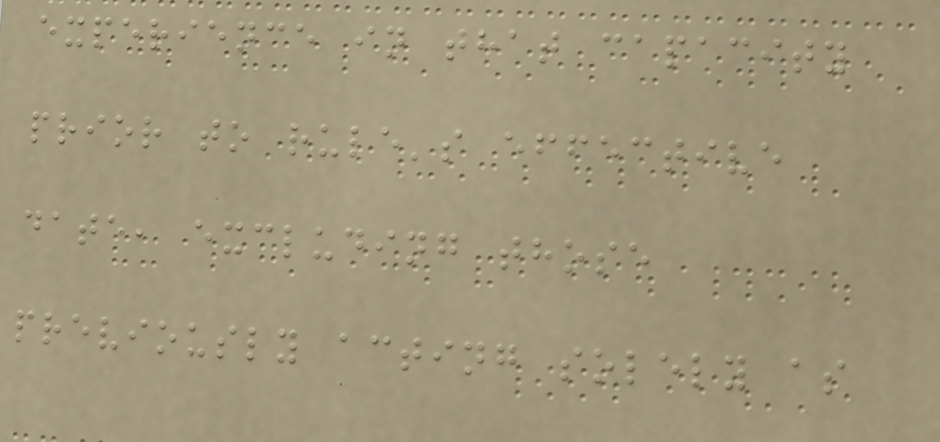experience in that capacity
prior to rule's effective
date, excluding those
previously acting solely as
